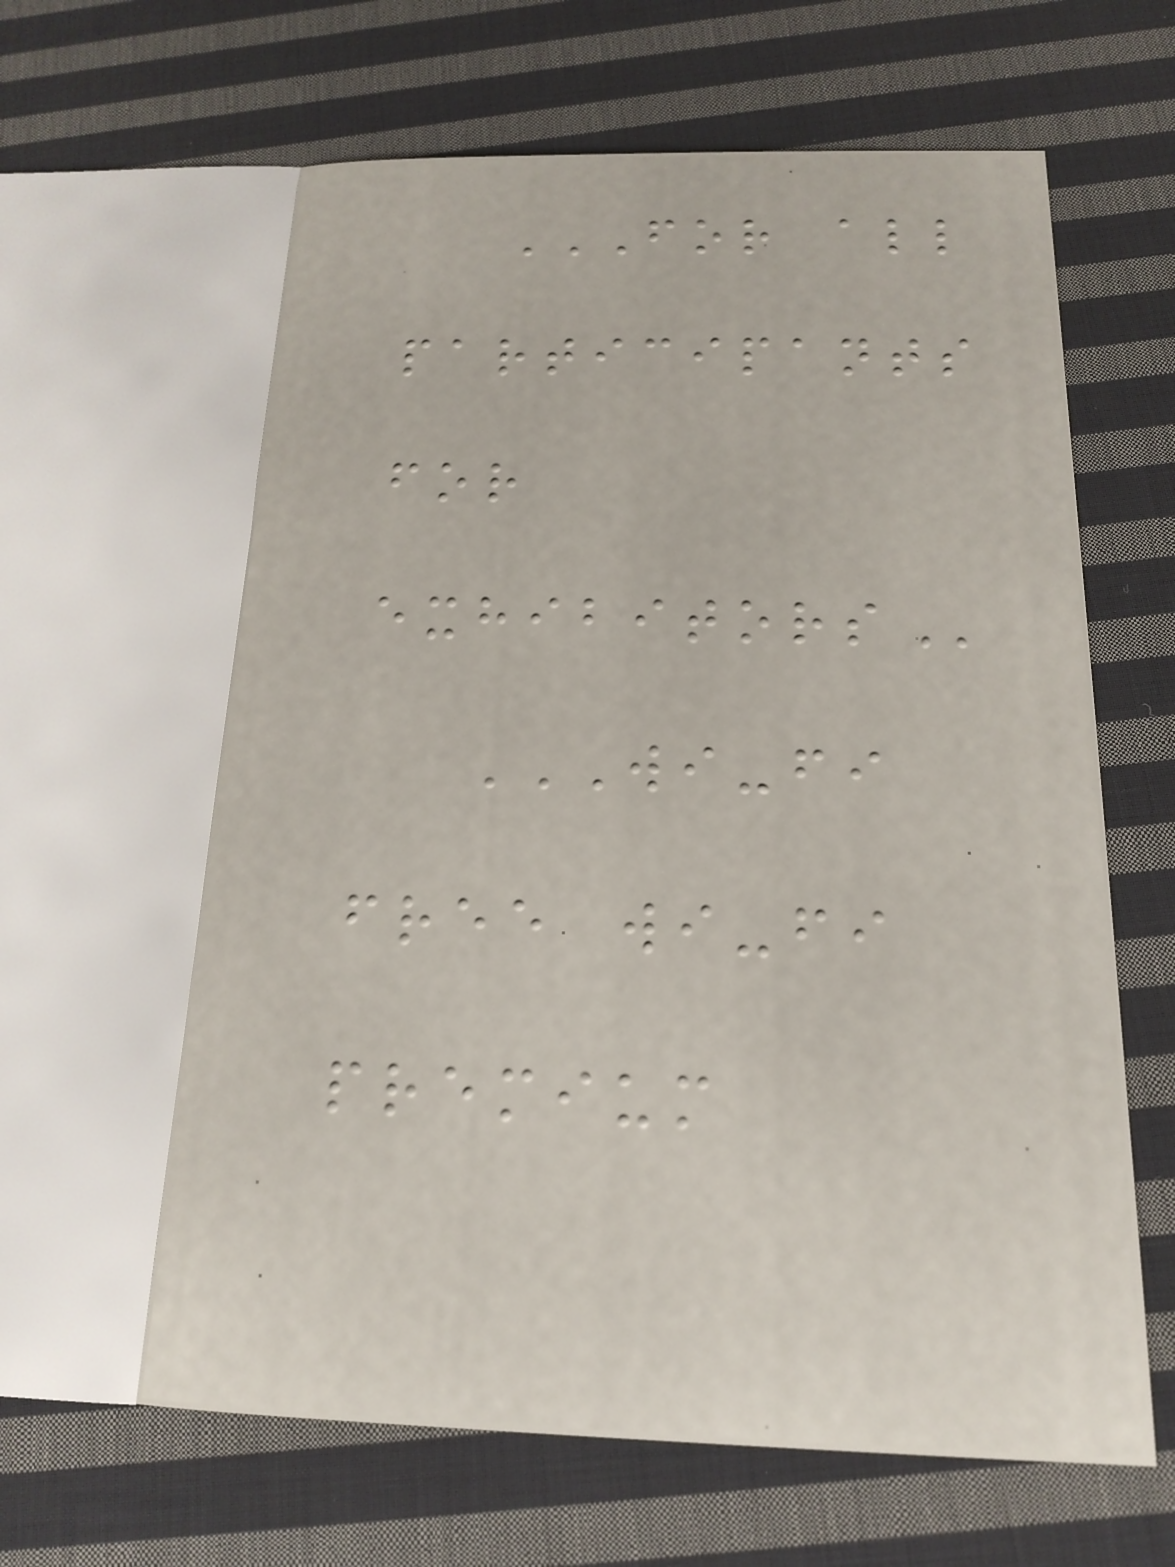FOR ALL
PARTICIPANTS
FOR
EXHIBITORS
WI-FI
FREE WI-FI
PREMIUM
